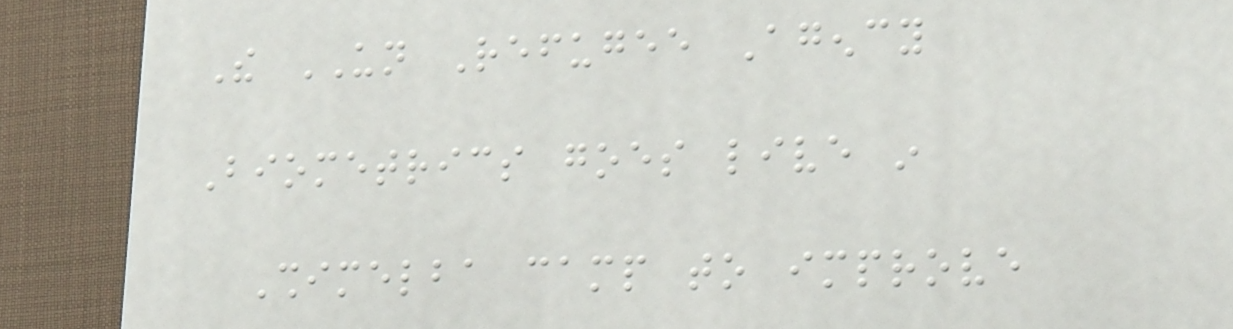The UN Refugee Agency
Biometrics goes live in
Shimelba camp to improve
